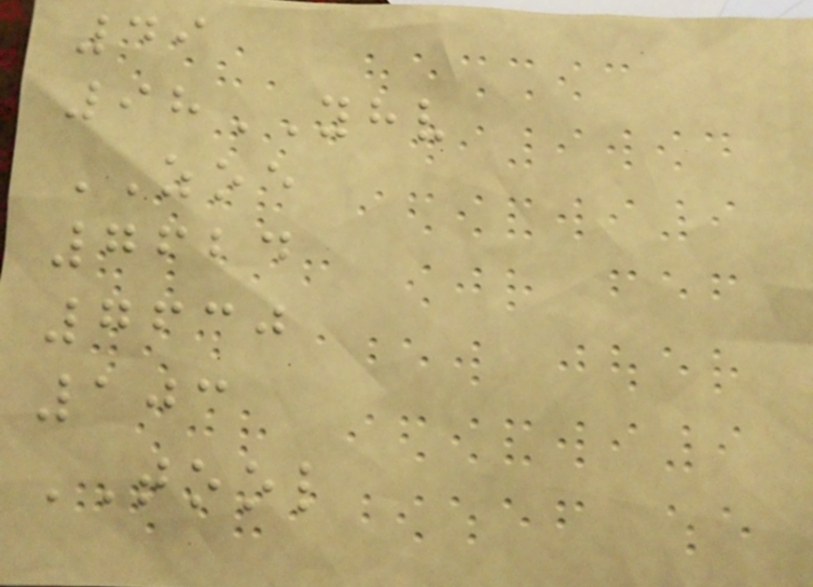49
98YHV
ZOE
7624
7630
103
TOOL
